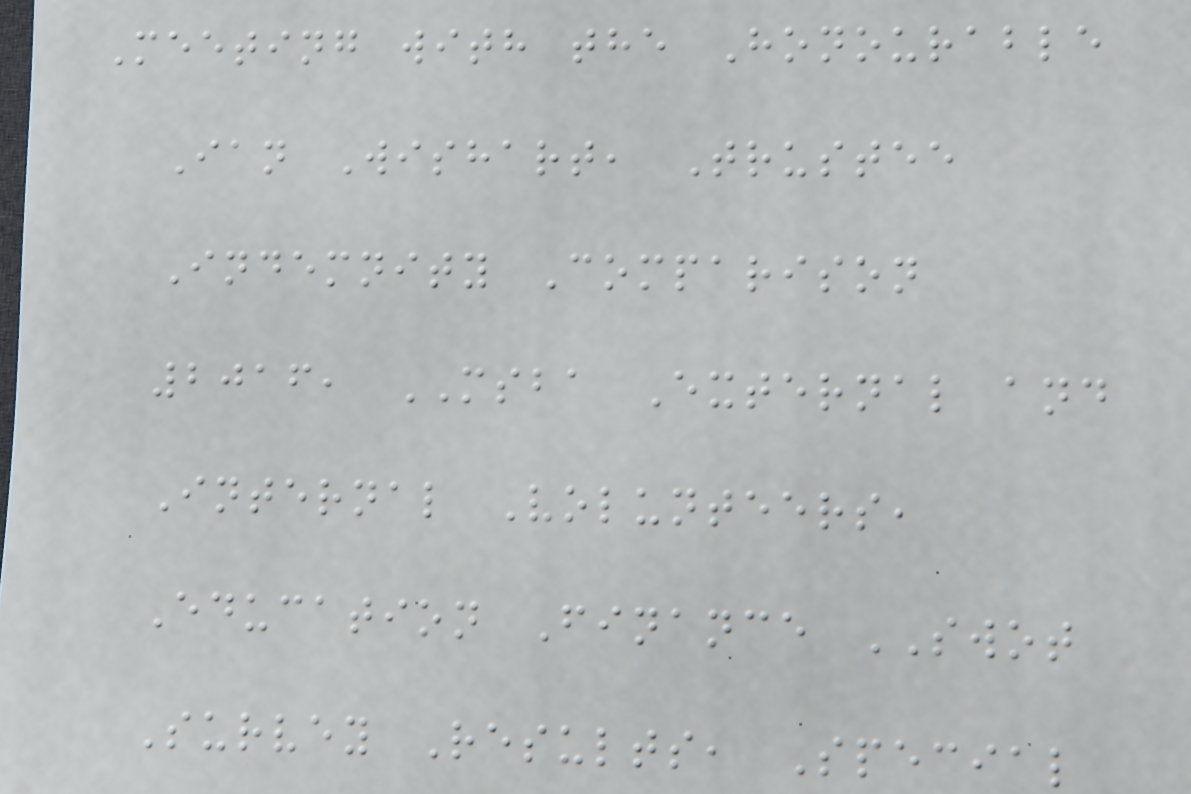Meeting with the Honourable
Ian Wishart, Trustee
Indemnity Comparison
2016, MSBA External and
Internal Volunteers,
Education Finance SWOT
Survey Results, Special
